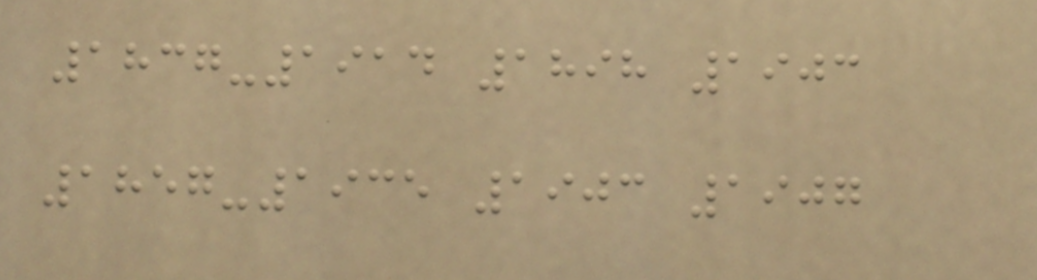1837-1914 1898 1903
1857-1935 1903 1907
